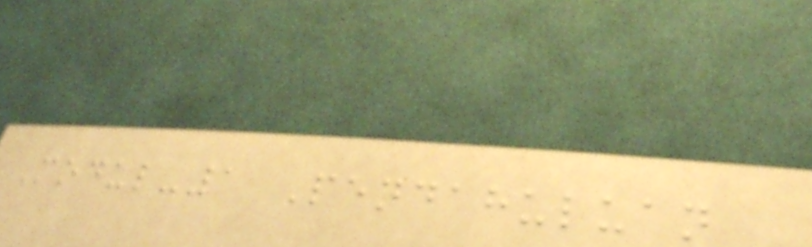Modul-1 Pendahuluan
